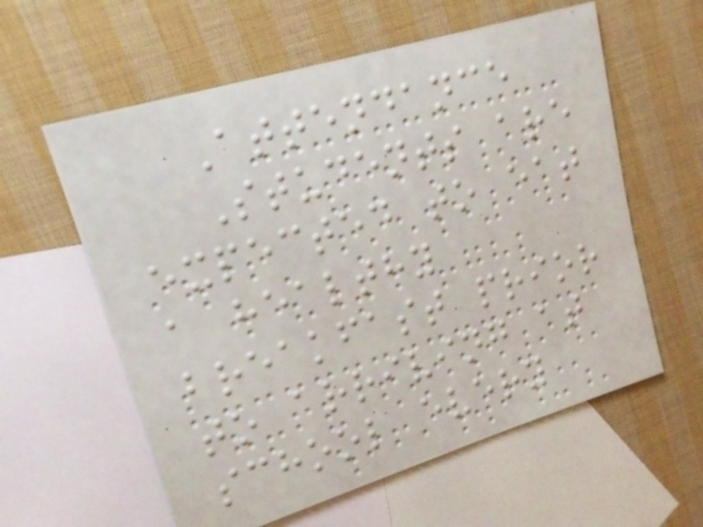Attendance
Students are
expected to eat
a healthy
breakfast prior
to arriving at
school every
